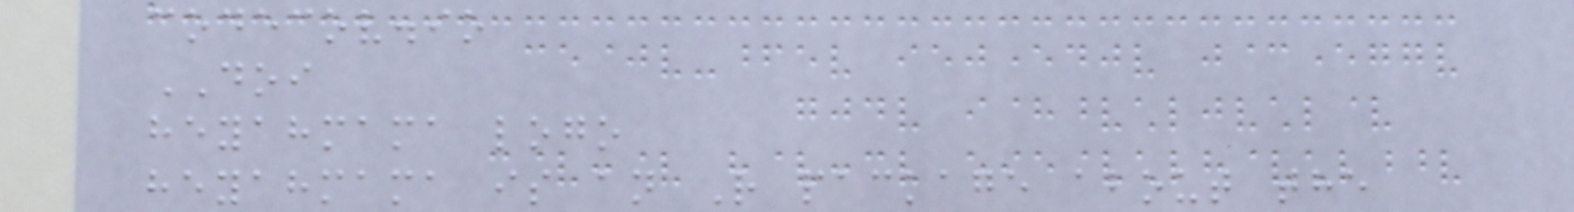codecov.io
DOI
heyahmama logo
heyahmama is an R package about the
